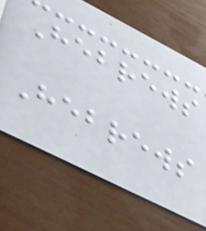Hebrews
Hebrews
